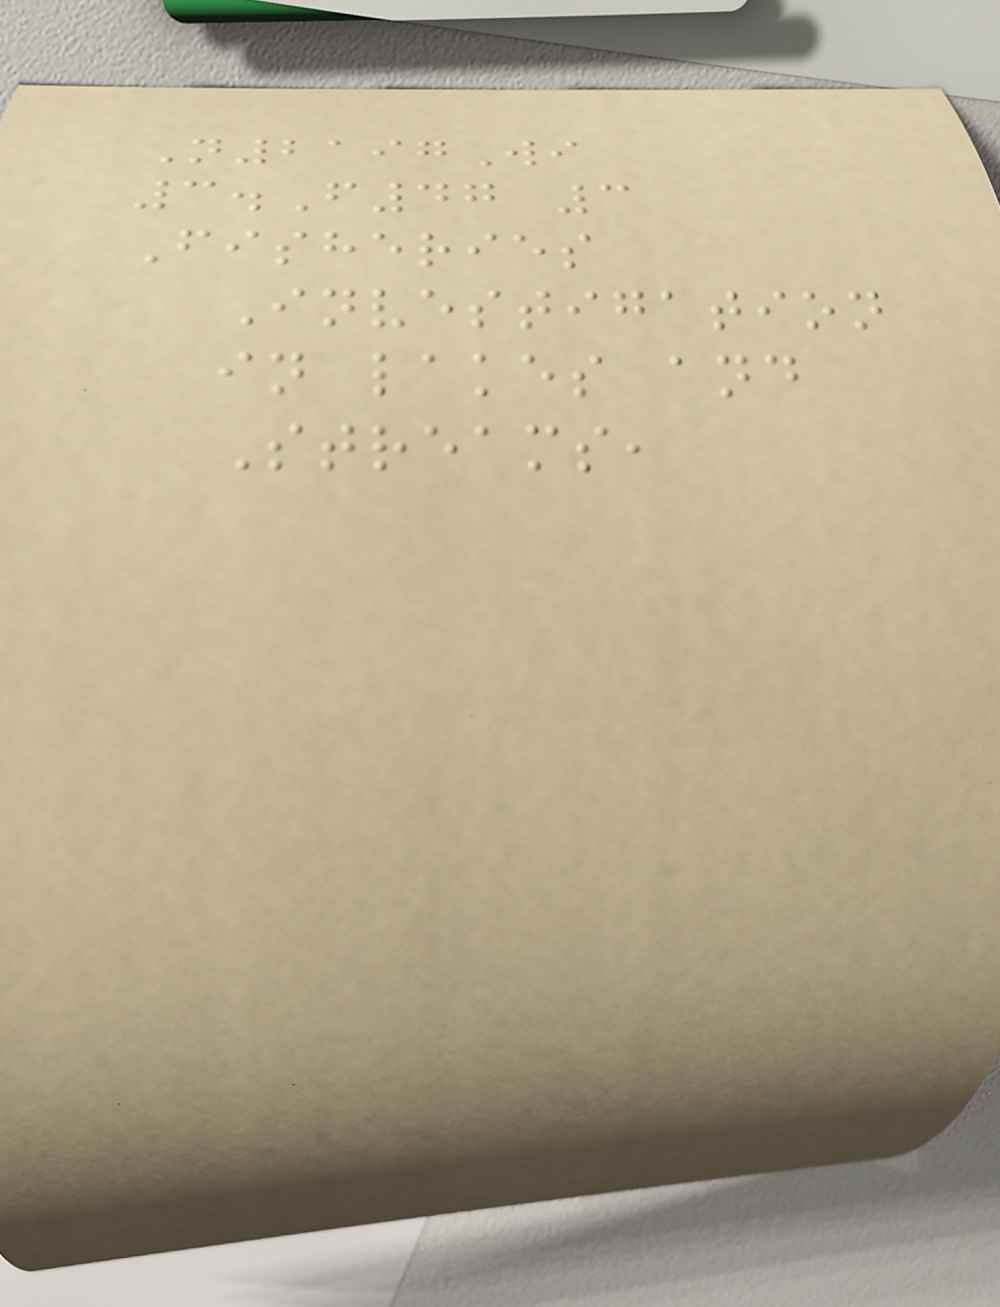N2197Wi
3.F47 3
Fisheries
Investigation
in lakes and
Streams,
